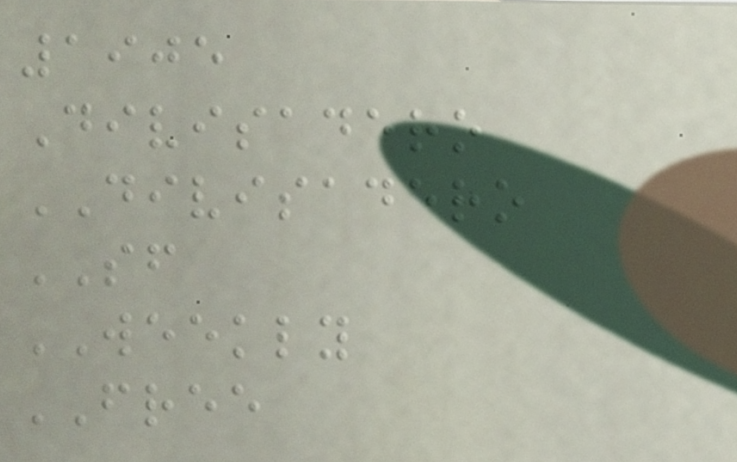1905
Divisadero
DIVISADERO
SF
WEEKLY
FREE
